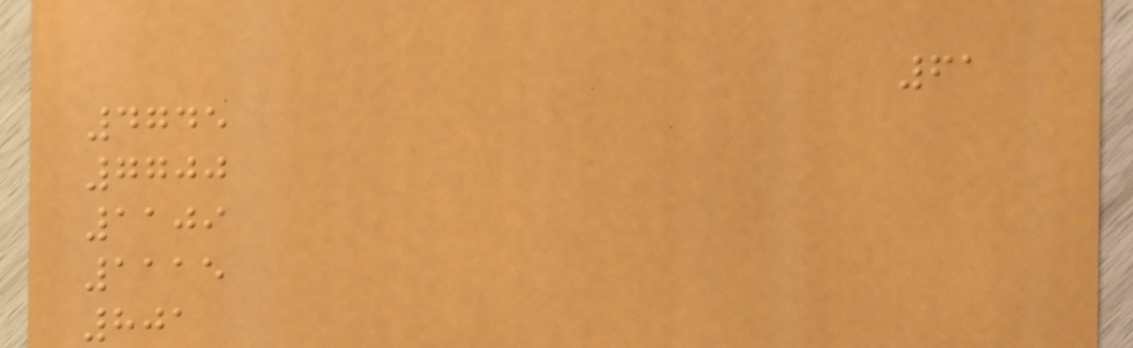61
4745
7700
1109
1115
801
